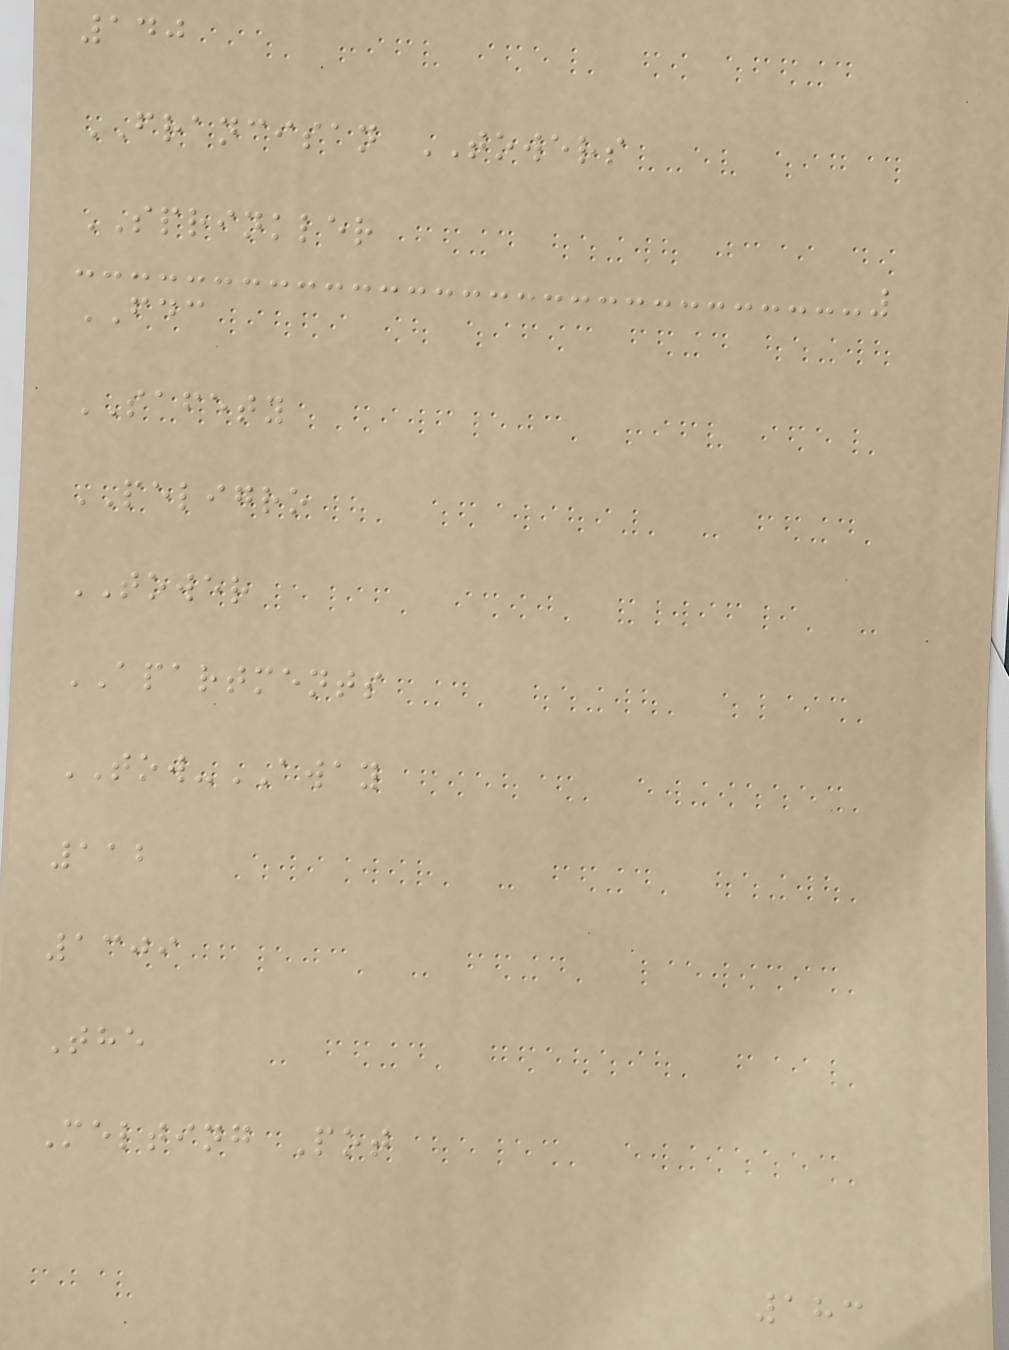140
FRANCISAN TOWERS
SPRINKLER
FDC
SAFETY
PELIGRO
TOWER
APARTMENTS
TOW-AWAY
112
1309
The
Melting Pot
183
